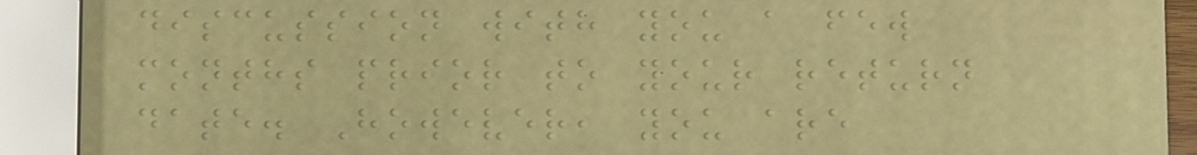discussion with you a few
months prior to your return
date. However, you are
